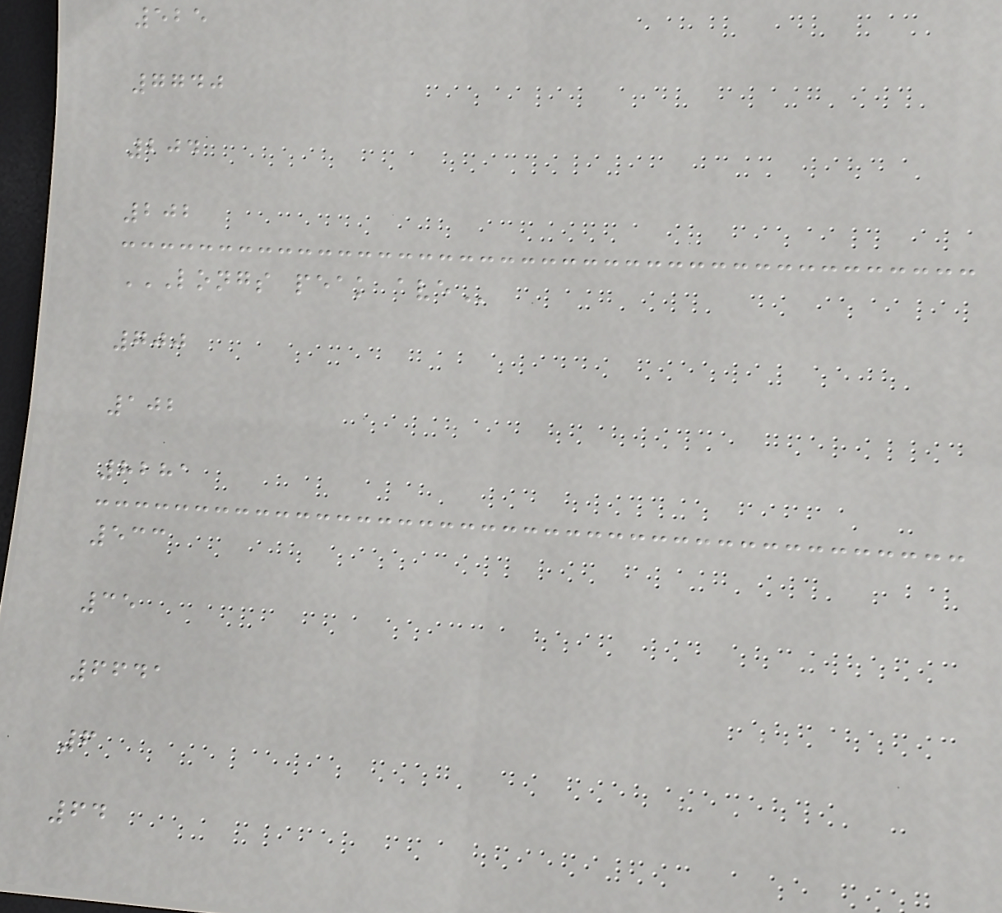525
7740
204
202
LONGS PEAK AVE
700
102
8281
533
35
6641
6
64
